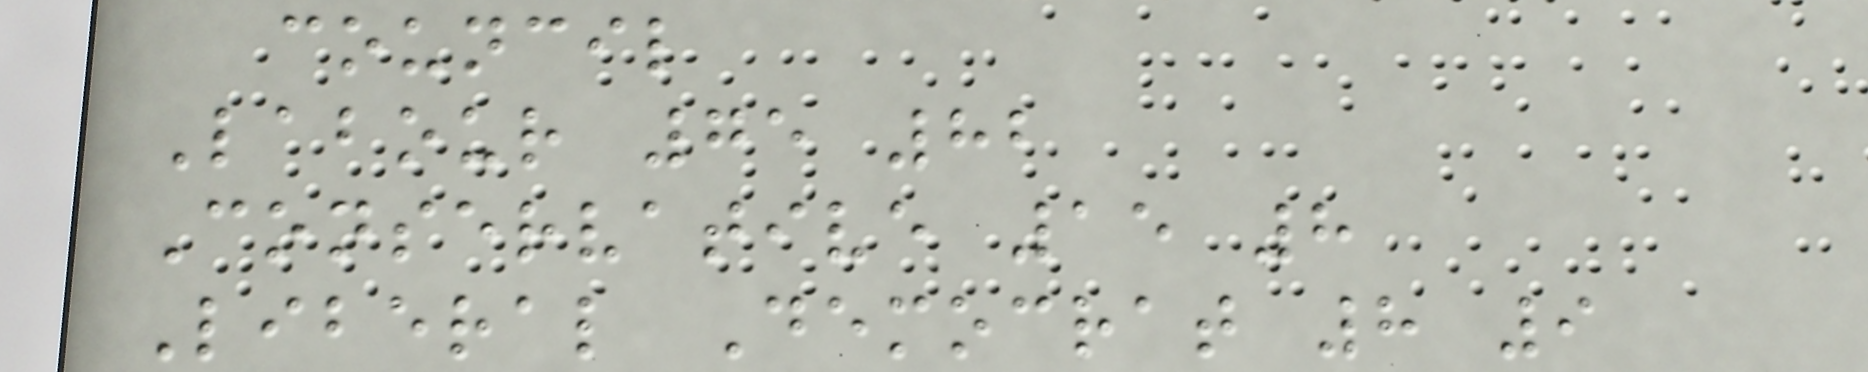council
Labour 75 82
Conservative 15 8
Liberal Democrat 8 9
